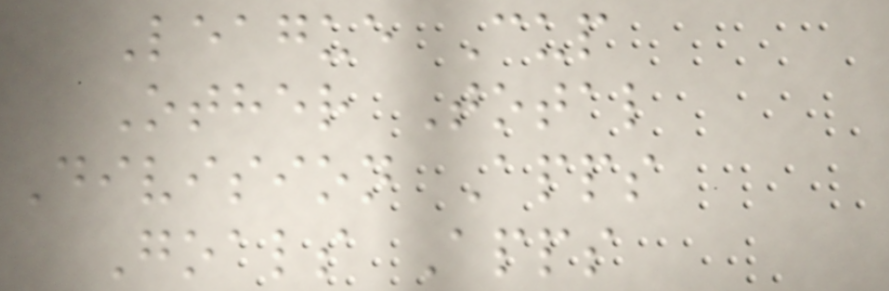League Cup
Other Total
Division Apps
Goals Apps
